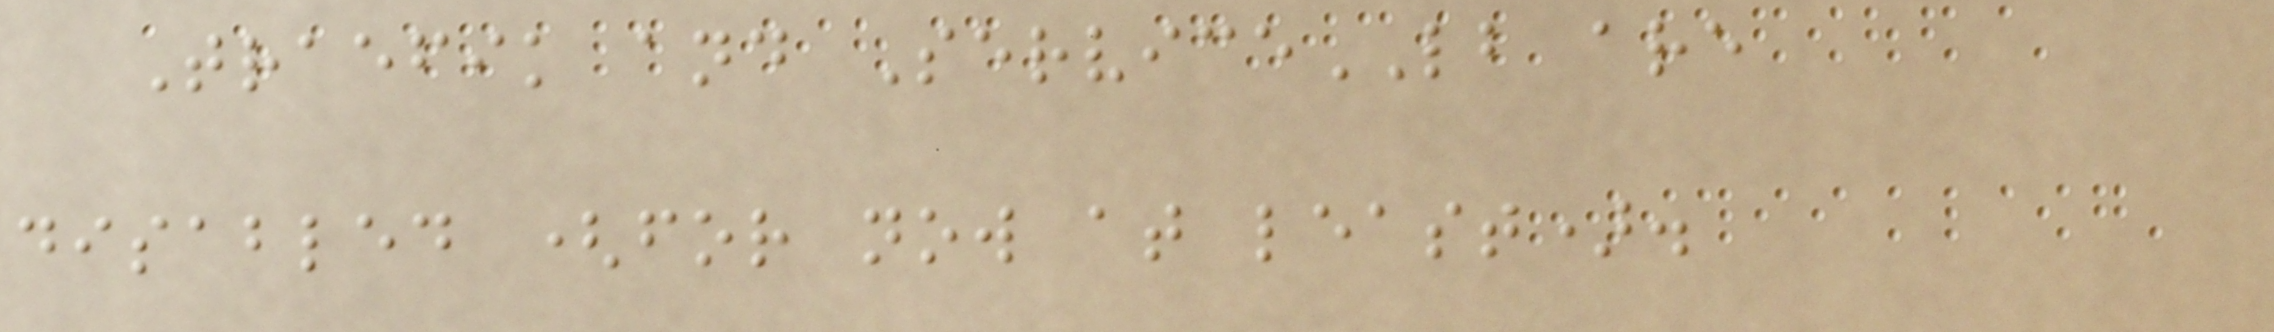Traefik and ServiceLB are
disabled (for now at least).
